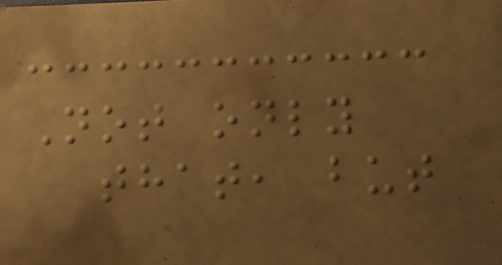Not only
that, but
